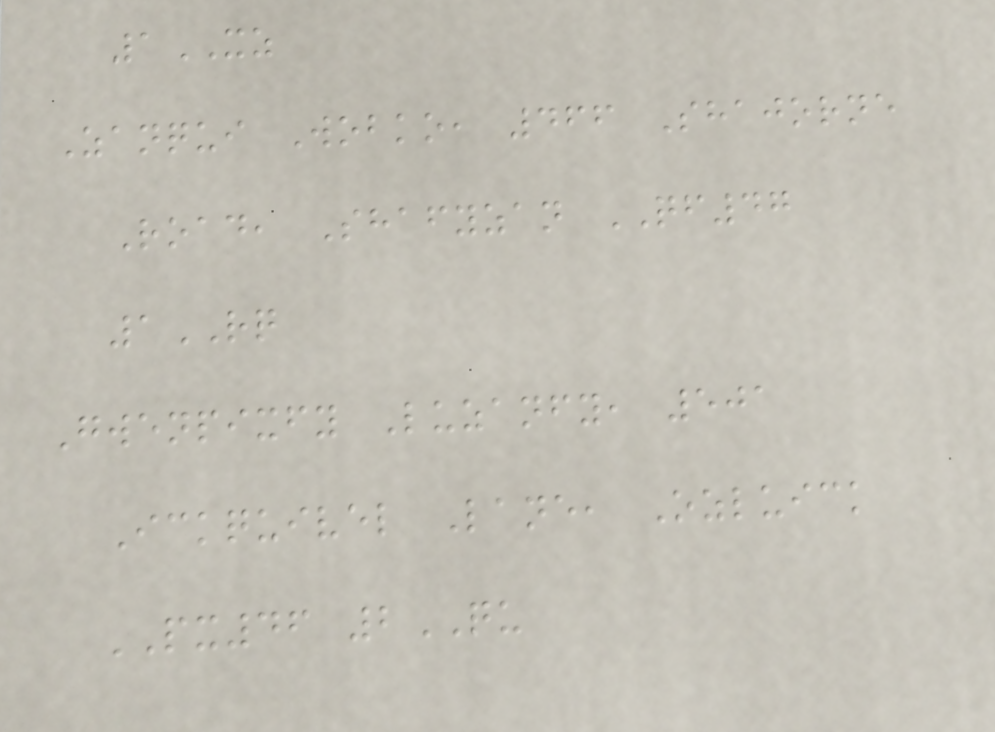1XZ
Zanqui Wobko, 466 Shajorne
Road, Shafyzan QF47
1RQ
Gwenpixfy Luzanfy, 501
Ickquivel Lane, Ozluick
PX46 2QU
